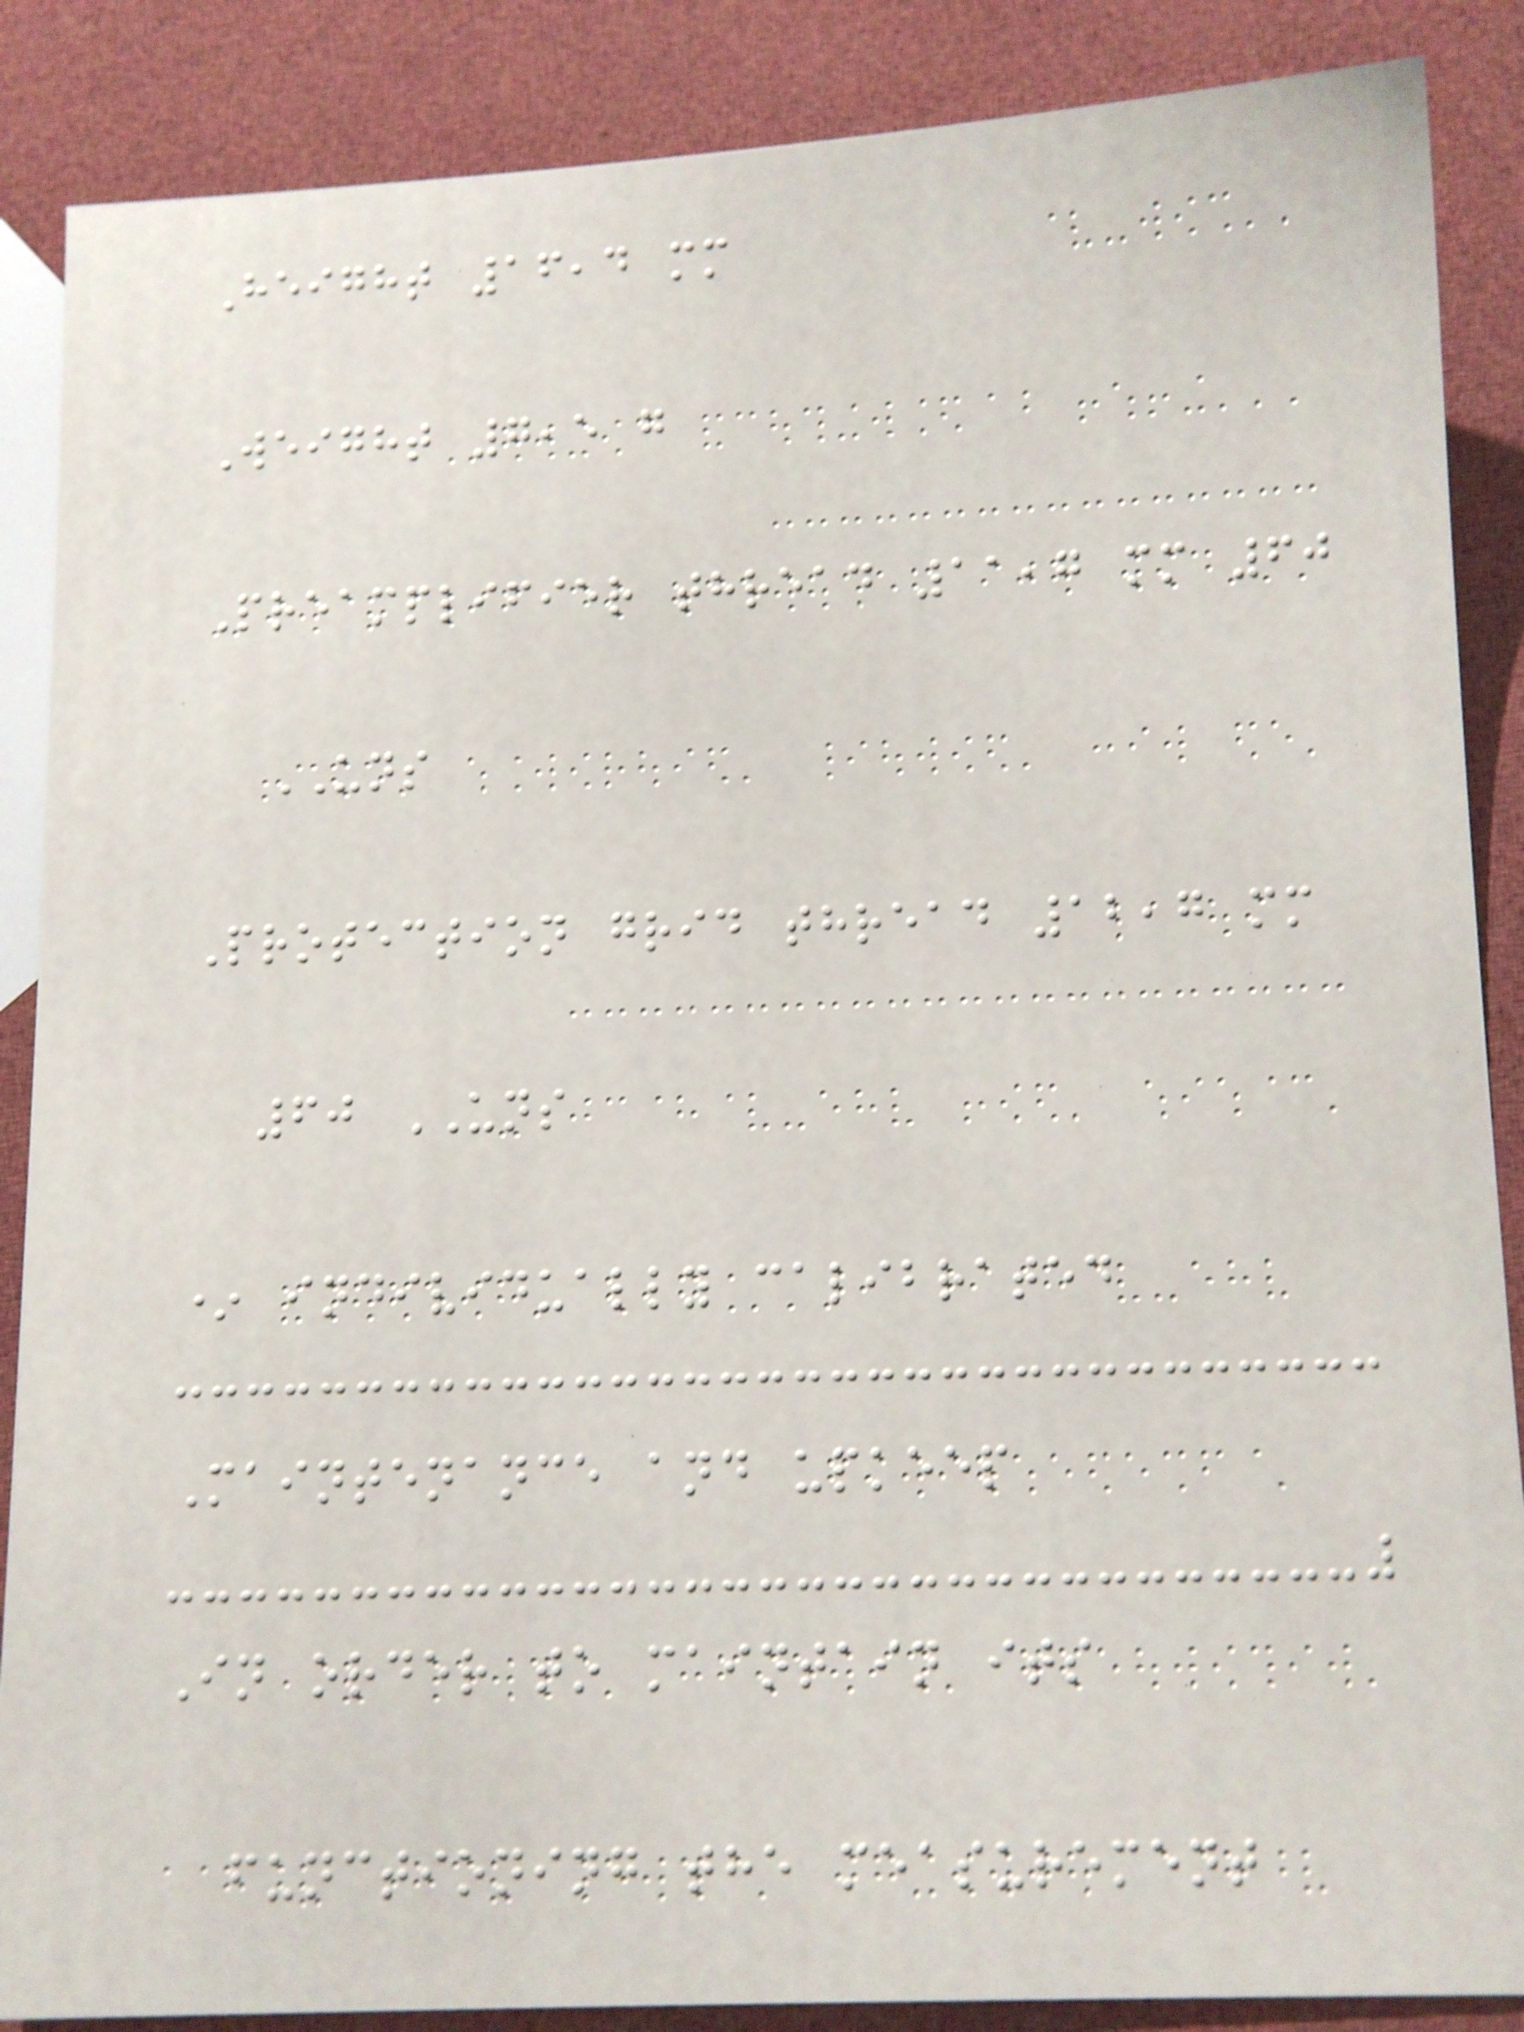Height 16,4 mm
Weight 7,5 g
Preamplifier thread 11,7 mm 60
UNS
Protection grid thread 12,7 mm
60 UNS
* individually calibrated
Maintenance and upkeep
In order to maintain its
functioning the measurement
